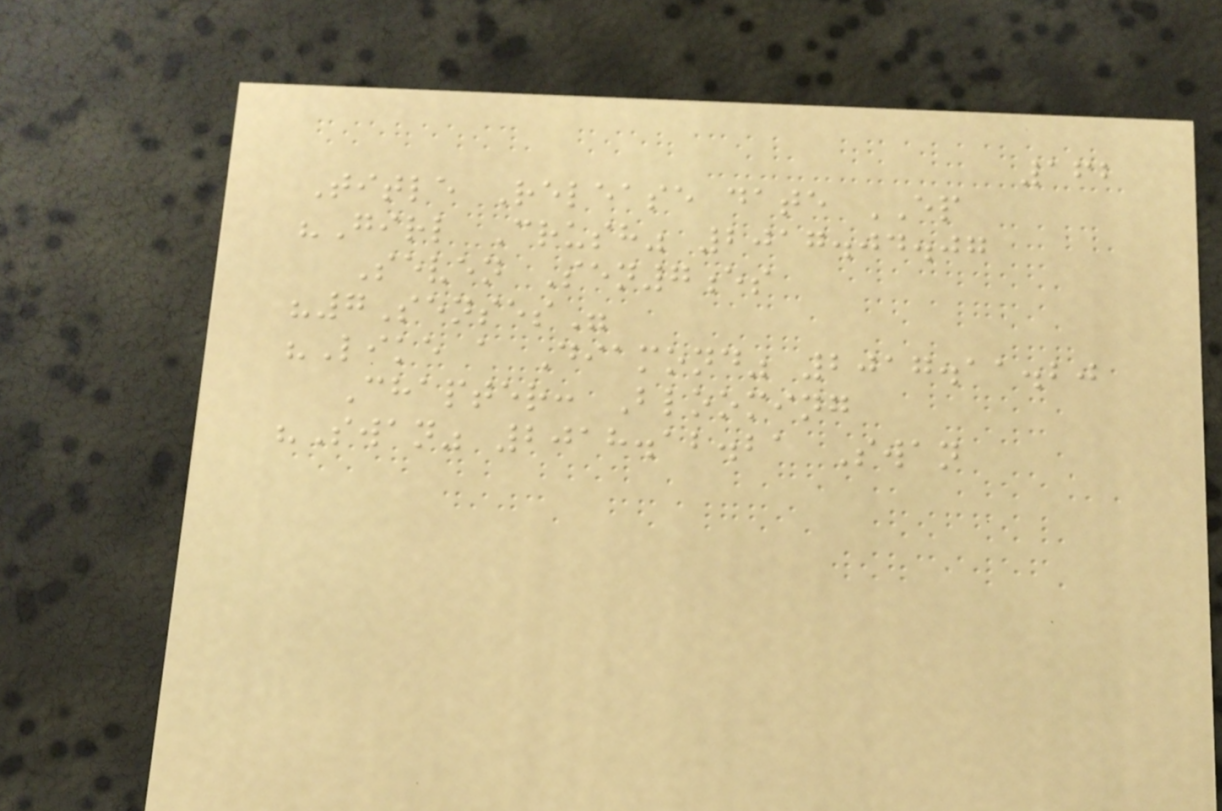162
Title Release date EP
"Girl Crush" 2017.04.07
Seven Sen7es
"7Senses"
"Like a Diamond" 2017.11.20
Chapter: Blooming
"Swan" 2018.12.21 Swan
